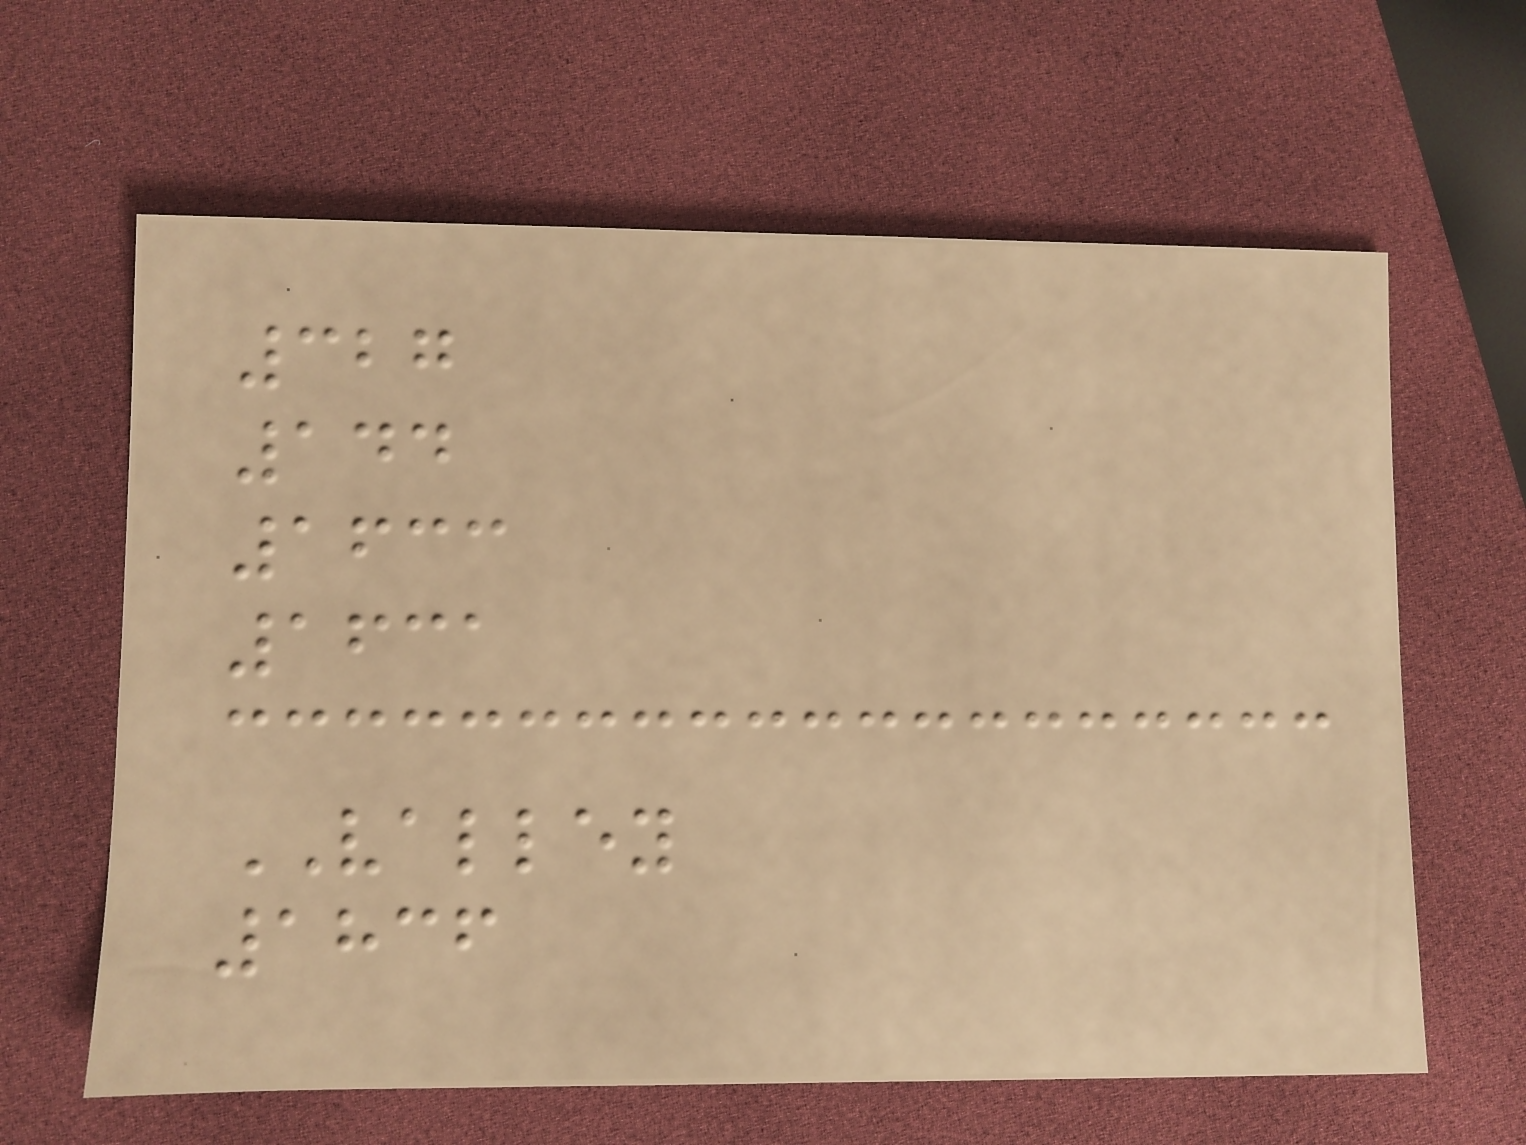327
144
1633
1631
VALLEY
1836
